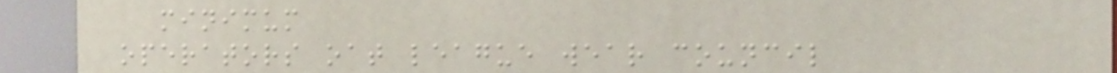minimum
operators oat league wear council
